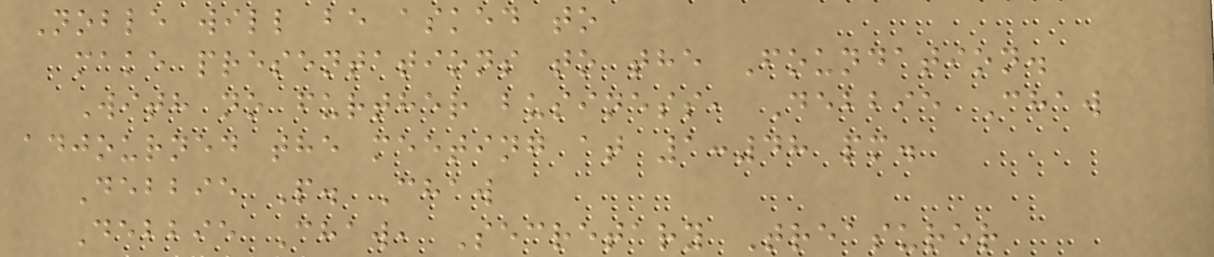Noble will be asked to
make presentations to the Foundation.
With no further business, Debbie Chaw
adjourned the meeting at 1:48 pm.
Debbie P. Chaw
Debbie Chaw, Secretary Treasurer
